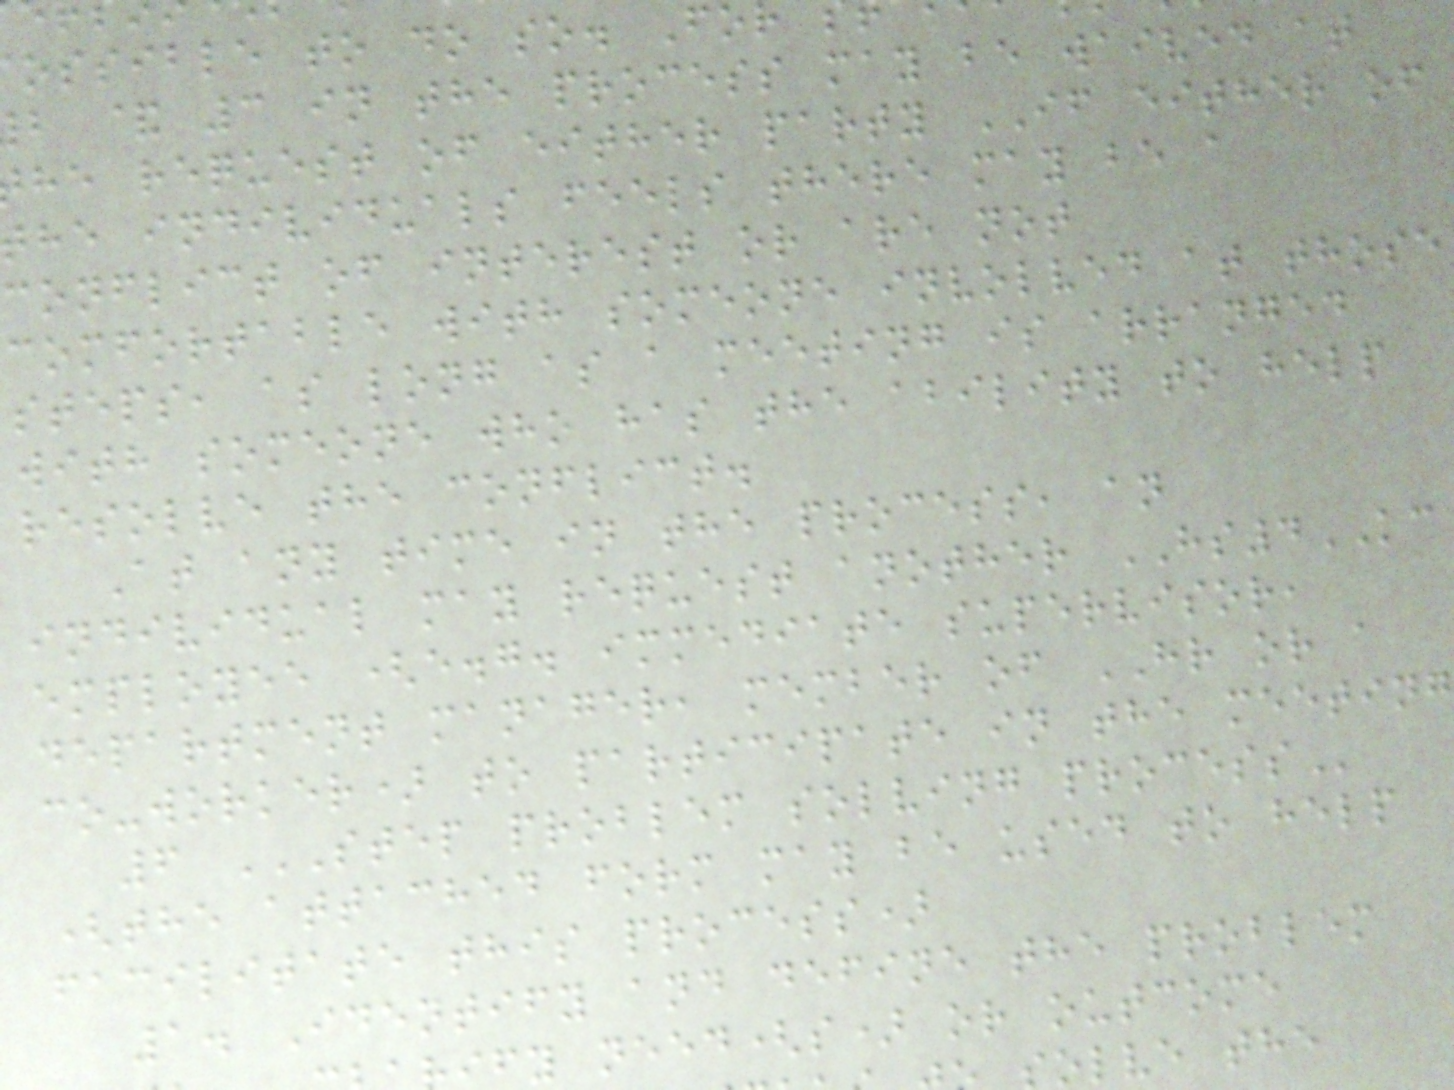ossible to do so. For
b & 3 in the process may be waived at
he request of either party IF either of
he individuals feels there may be a
conflict of interest or are not
comfortable with someone involved at those
steps, as long as a meeting is arranged
with someone who has the ability to help
resolve the conflict.
At any time in the process, an
individual may request another HS4KC
employee (e.g. immediate supervisor,
department manager, member of HR or a
co-worker) to participate in the meeting
6 STEP PROBLEM SOLVING PROCESS
(the attached form may be used to help
facilitate this process)
1. Identify and define the problem
fy need(s) or outcome
